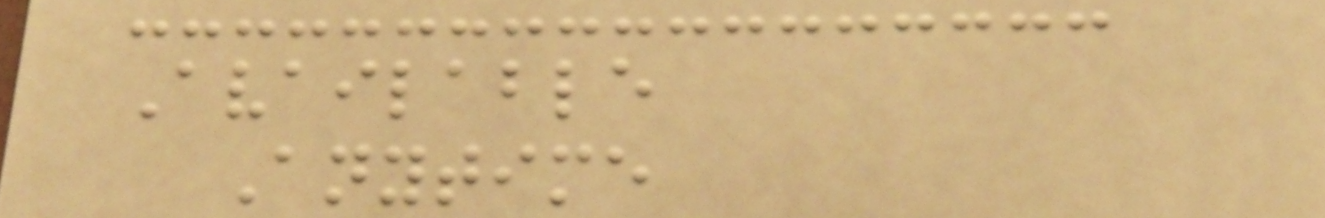Available
Anytime
